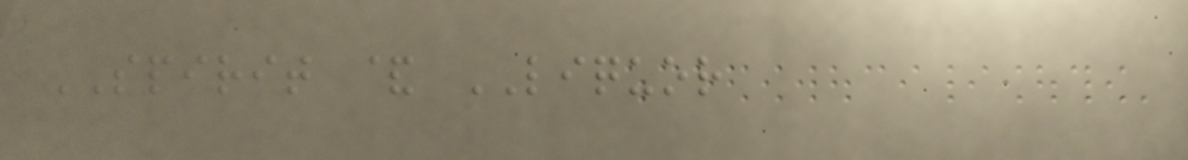SPIRIT & LIQUOR
